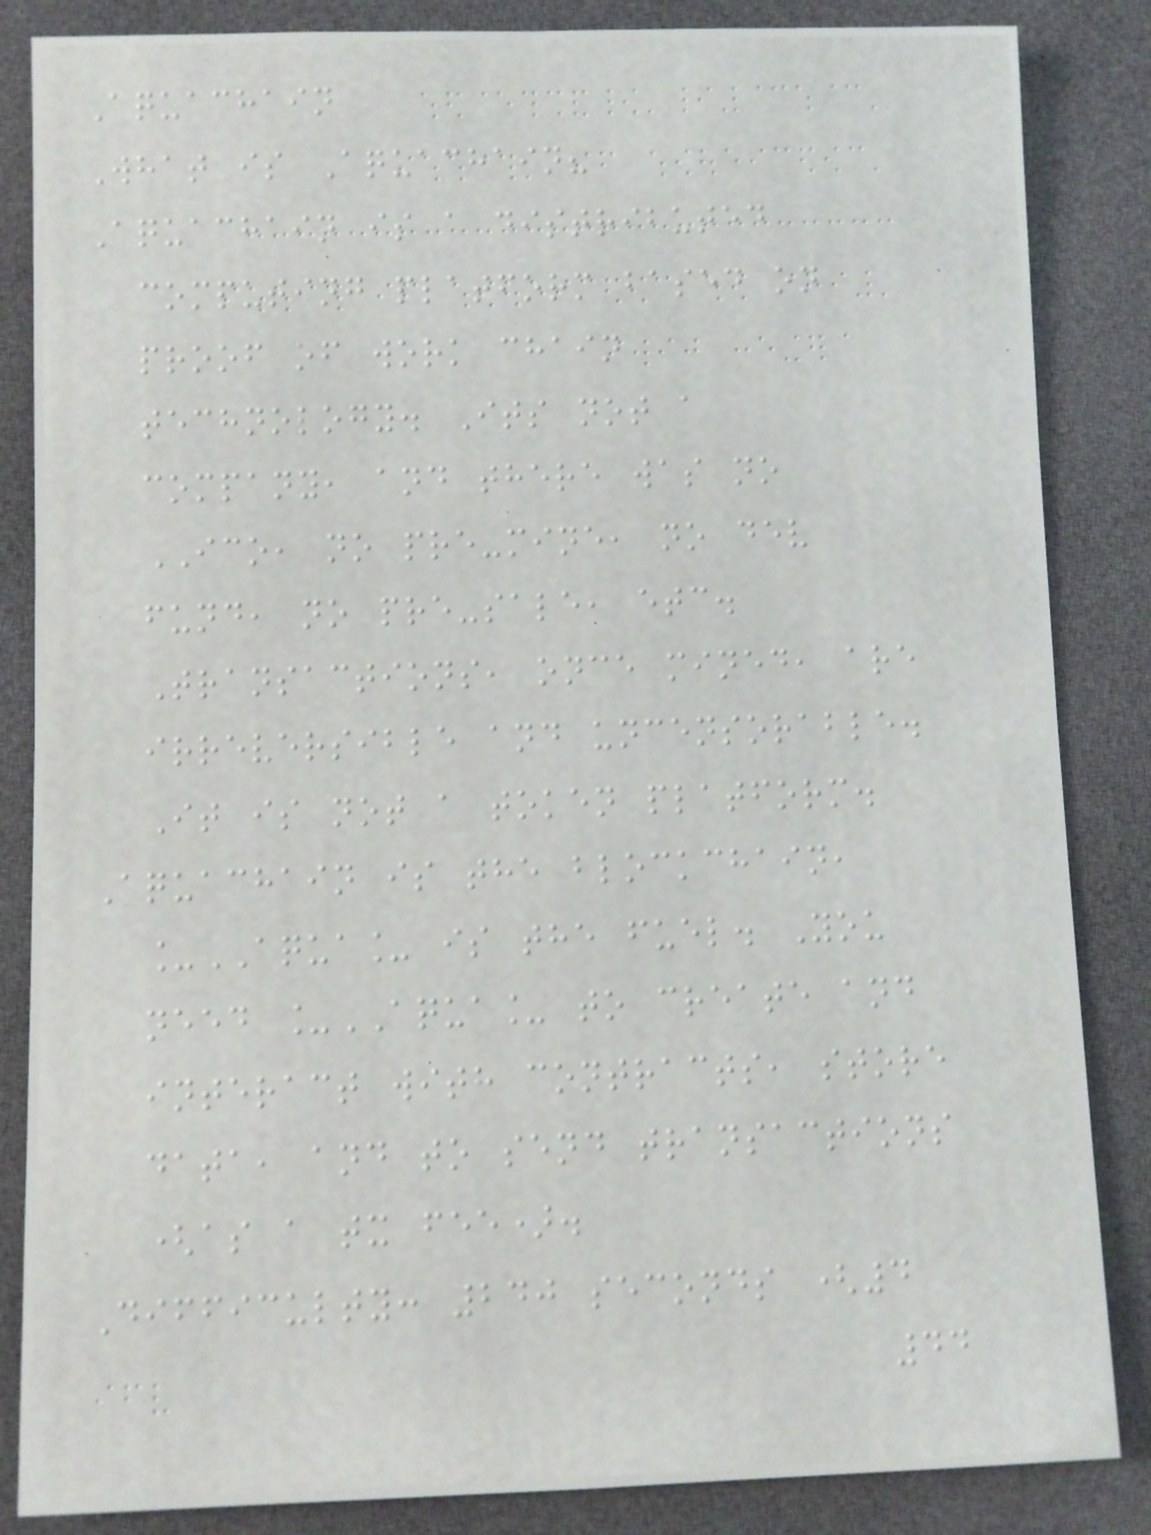Aquachain
What is Aquachain?
Aquachain is a distributed
computing platform based on
proof of work chain
technology. Its not a
company, and there was no
ICO, no pre-mine, no dev
fund, no pre-sale, etc.
Transactions, once mined, are
irreversible and uncensorable.
It is not a token platform.
Aquachain is the blockchain,
_AQUA_ is the fuel. You
need _AQUA_ to create and
interact with contracts, store
data, and to send transactions
(as a tx fee).
Difficulty: 240 seconds (4
44
